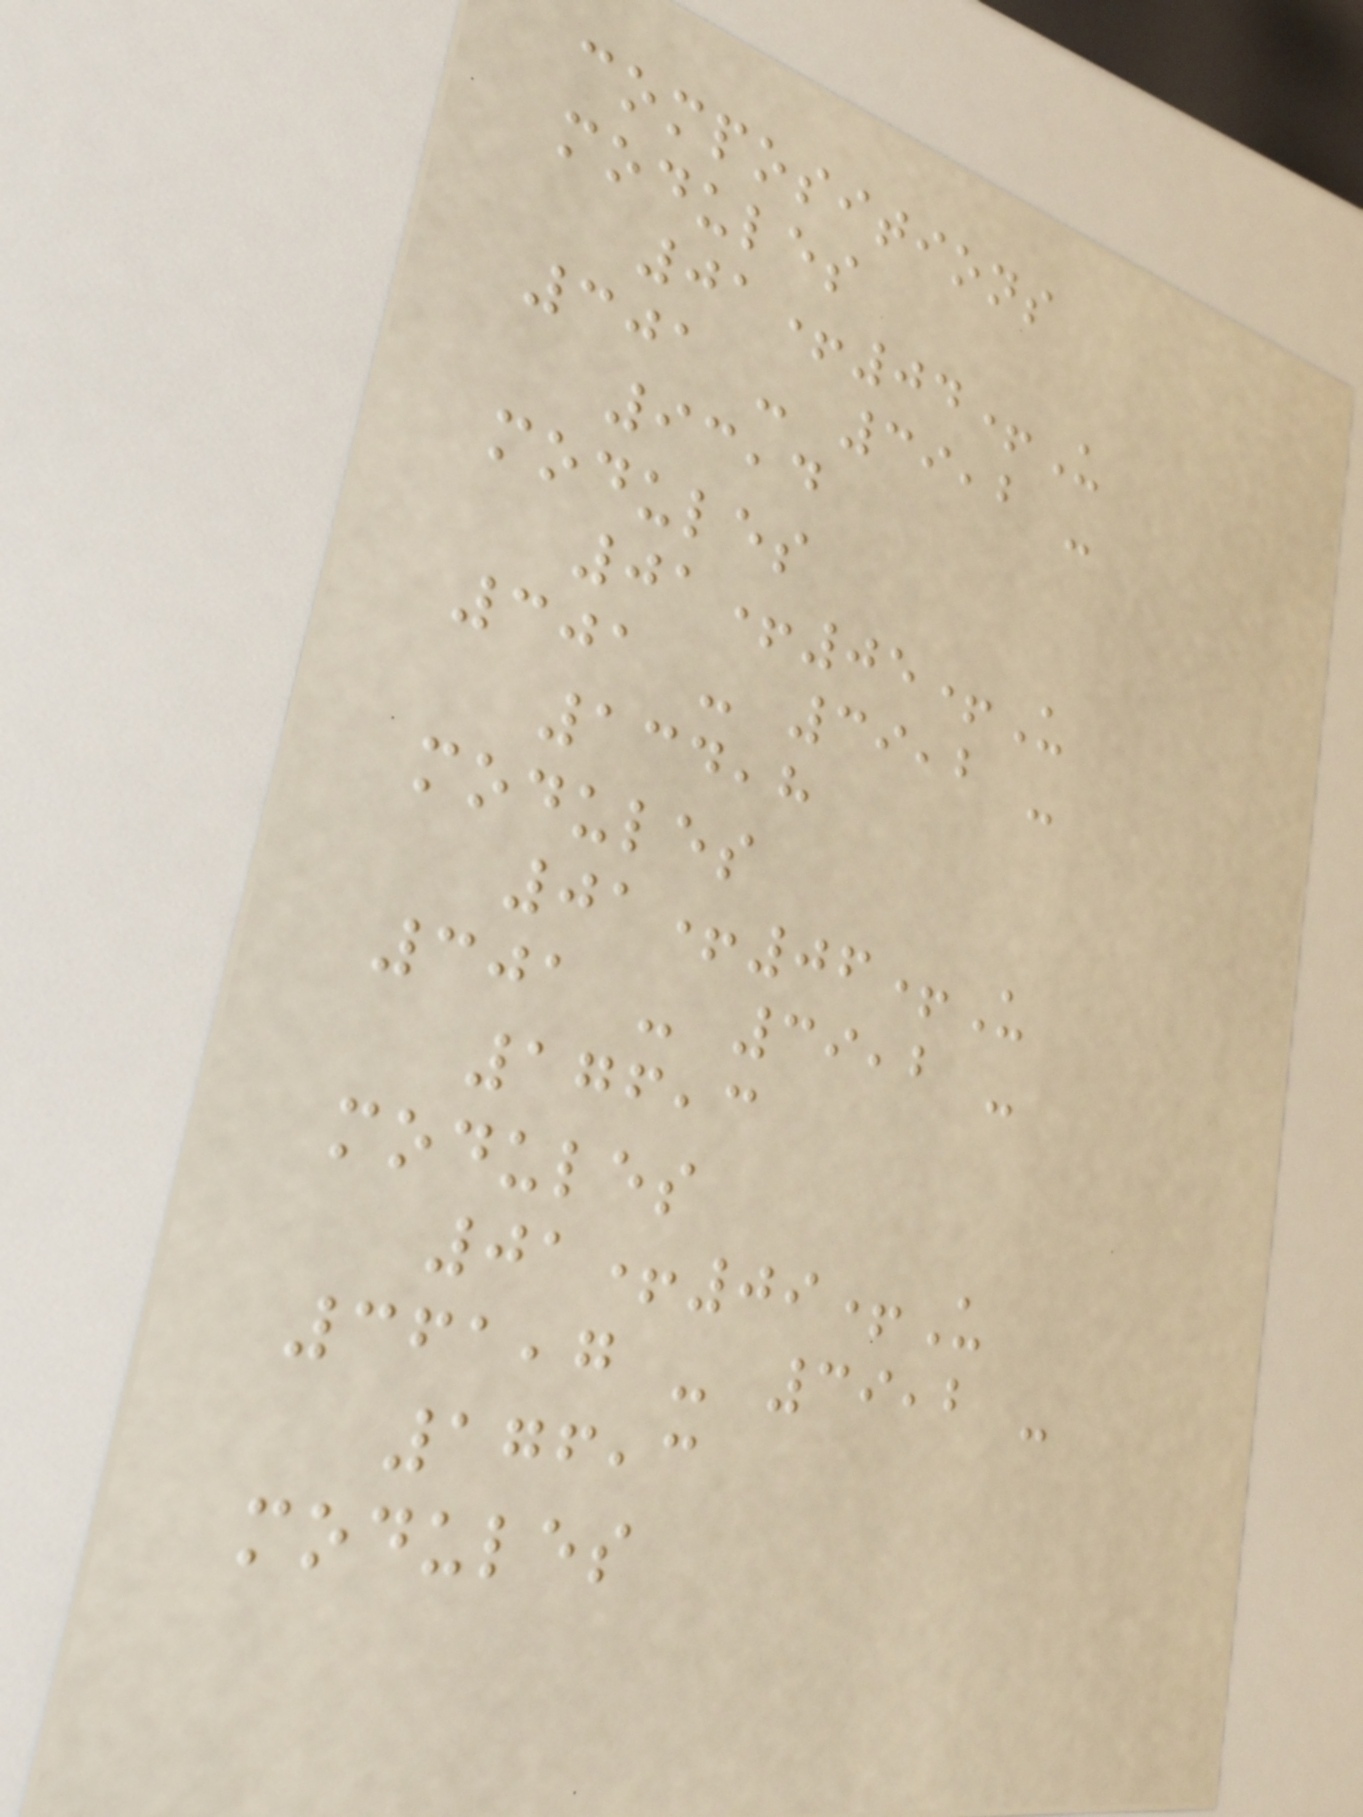compositions
modules
01+04+U
301 - 39,2 -
93,4
modules
01+05+U
301 - 39,2 -
134,8
modules
01+06+U
301 - 39,2 -
176,3
modules
01+09+U
361,7 - 39,2 -
176,3
modules
